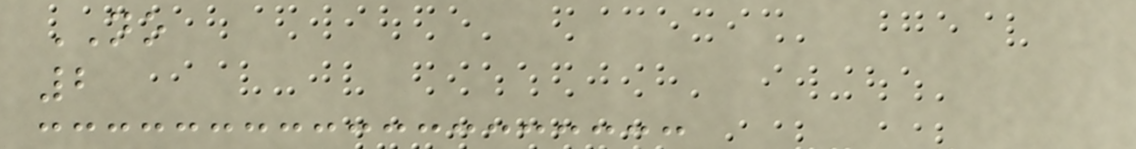NO
2
